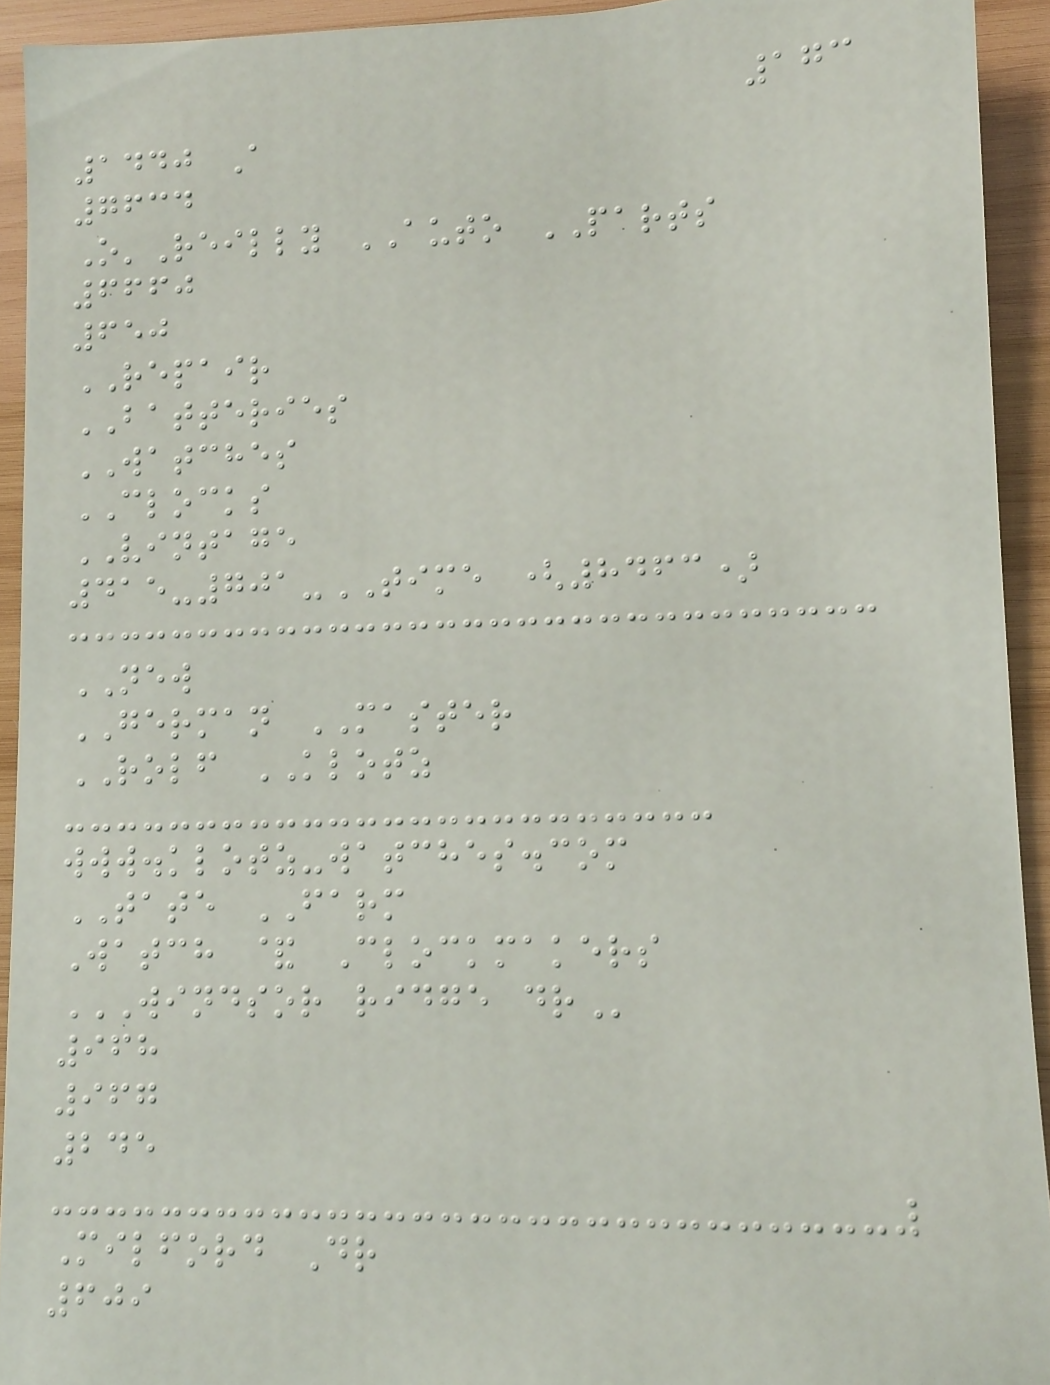173
1440 A
7634
O'Reilly AUTO PARTS
6660
650
REPAIR
BATTERIES
WATCHES
CLOCKS
VINTAGE
415-701-TIME (8463)
NEW
GERMAN MASTER
ROLF KLOTZ
www.klotz-watches.com
TATE FARM
Watch & Clockmakers
WINDSOR RIDGE DR
968
967
245
Milford Dr
609
